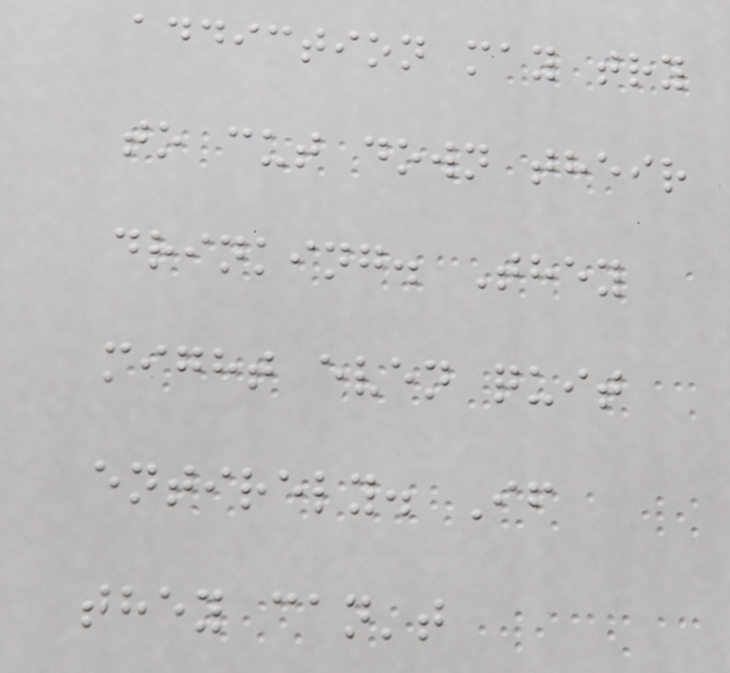addiction may try
to cut down their
drinking. They
might even quit
entirely. If
they can't
